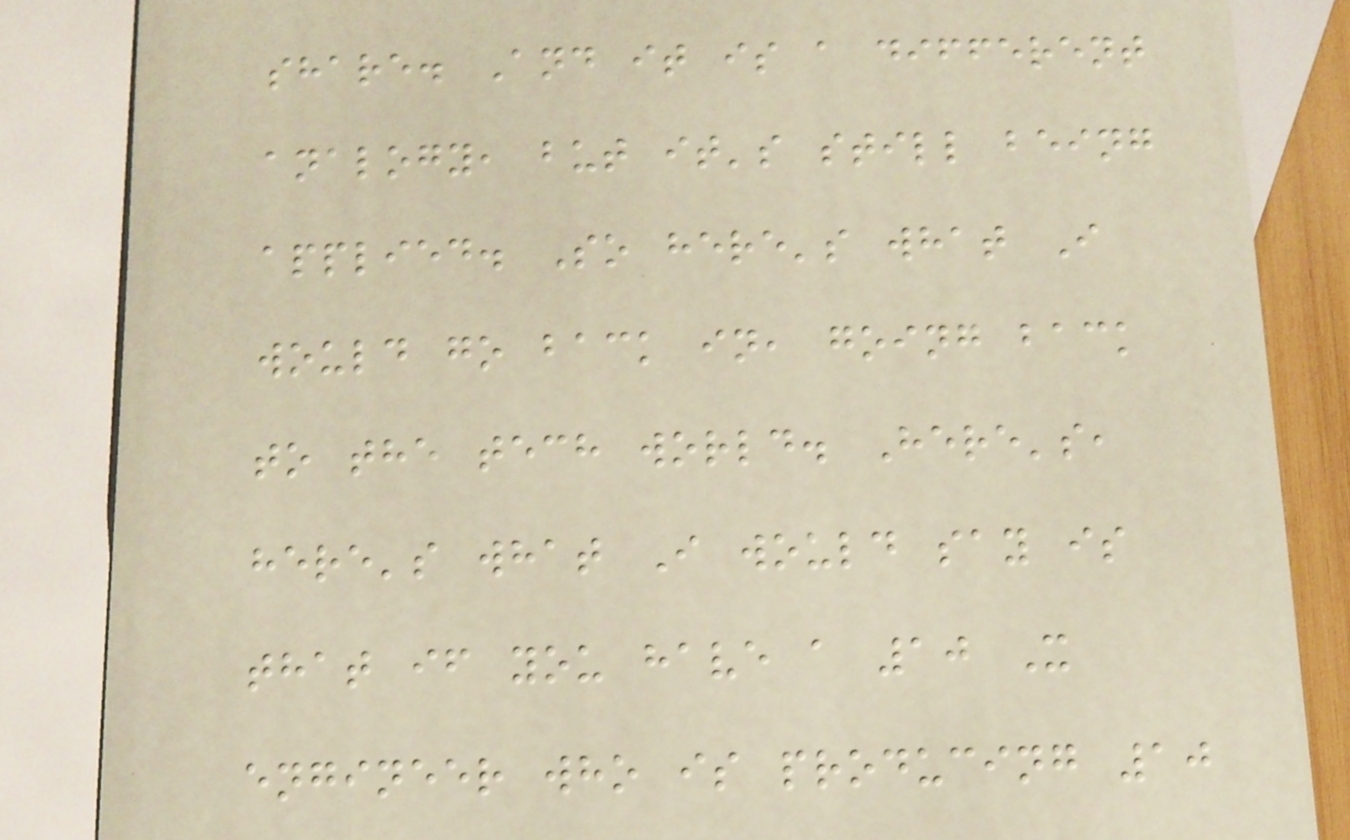share. And it is a different
analogy, but it's still being
applied. So here's what I
would go back in, going back
to the tech world. Here's,
here's what I would say is
that if you have a 10 X
engineer who is producing 10
